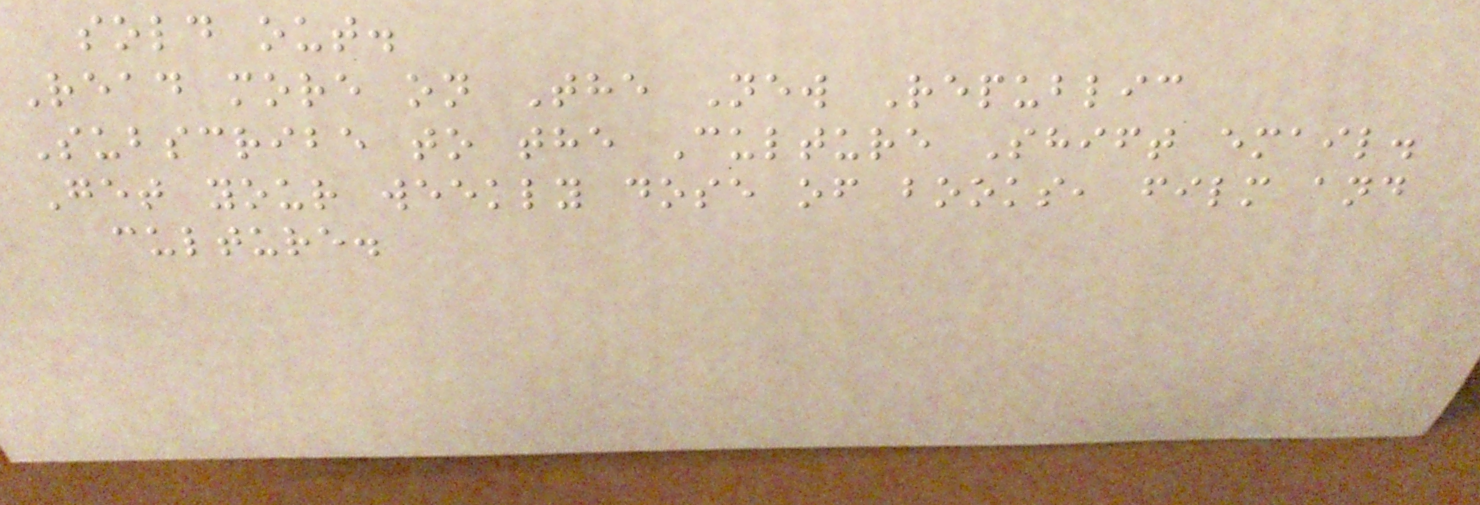sold out.
Read more on The New Republic
Subscribe to the Culture Shift email.
Get your weekly dose of books, film and
culture.
